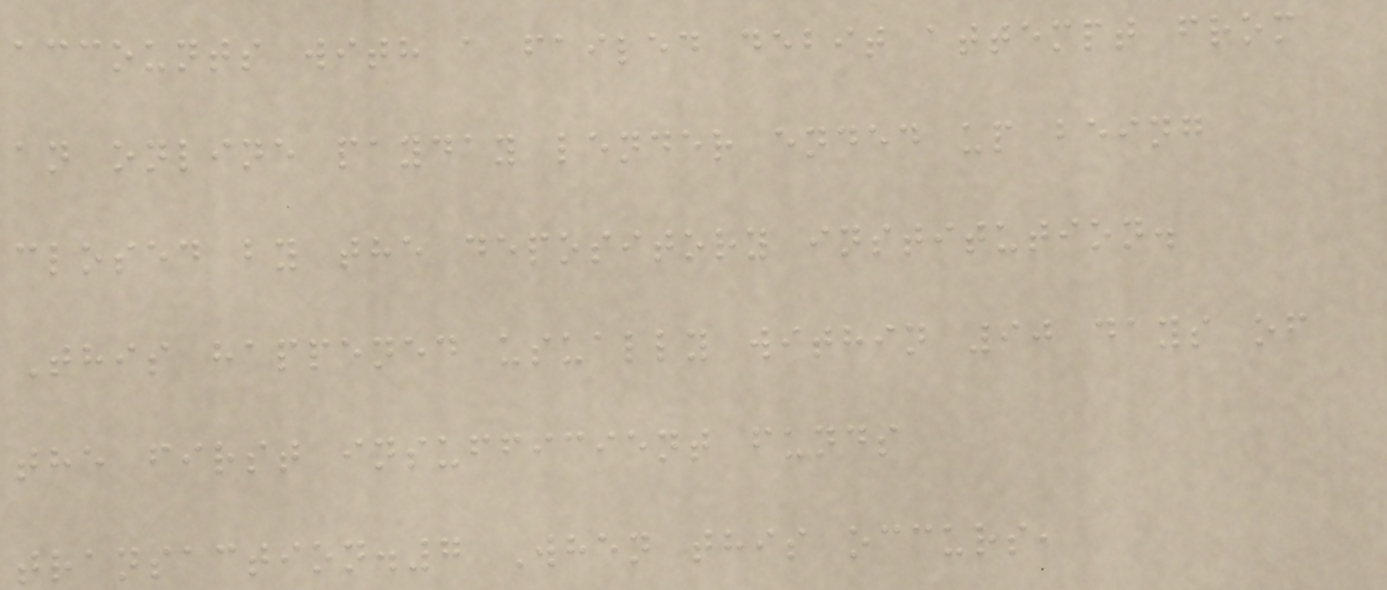accounts with a failed debit attempt from
an online payday lender ended up being
closed by the depository institution.
This happened usually within 90 days of
the first insufficient funds
transaction.7 When this occurs,
